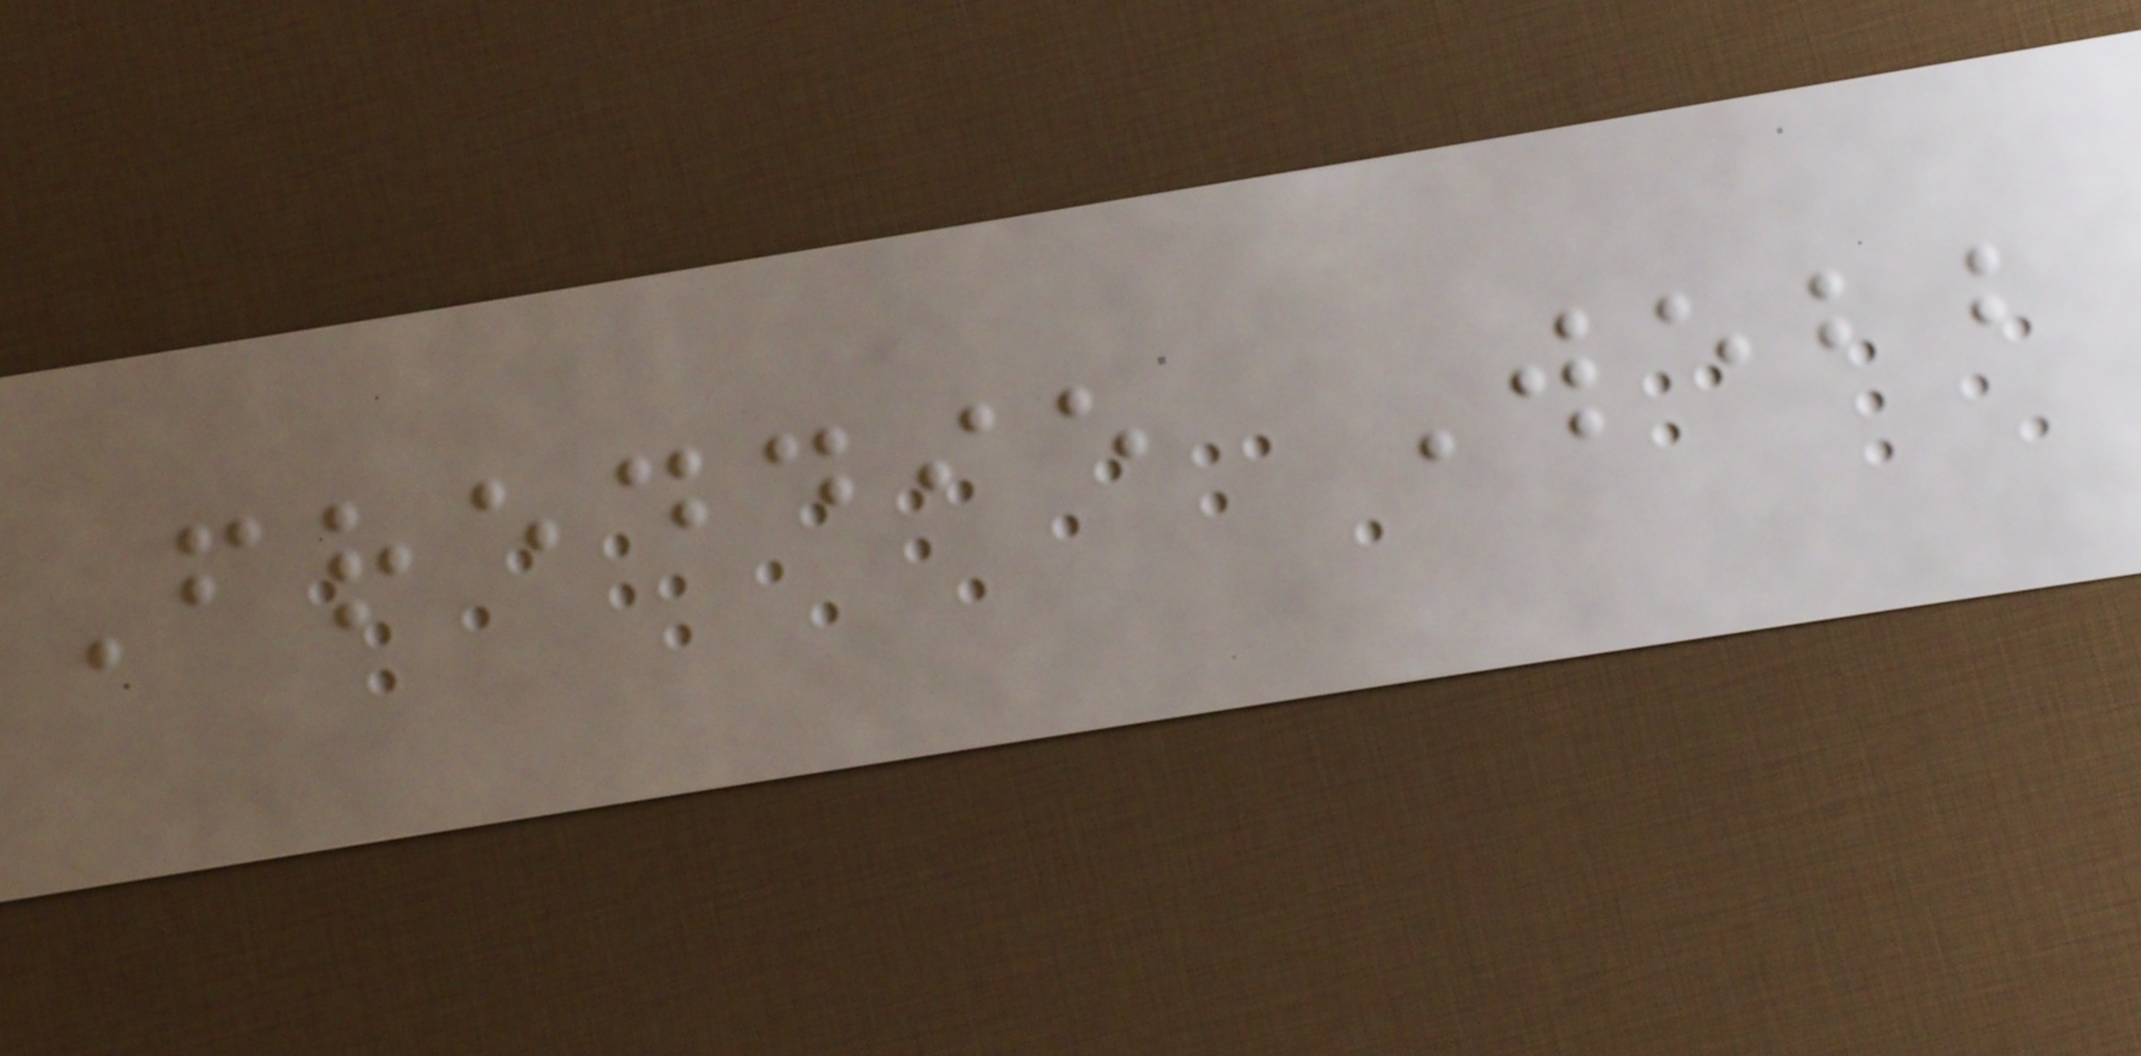Freddie Webb
